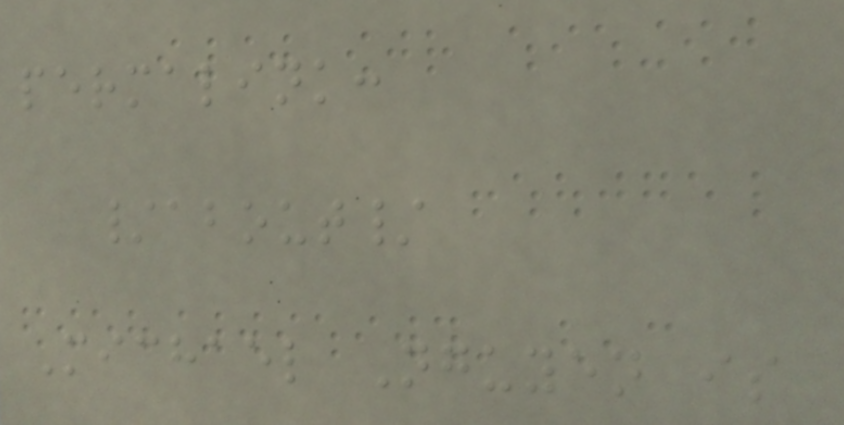permalink:
/about/
Michael Nguyen is
